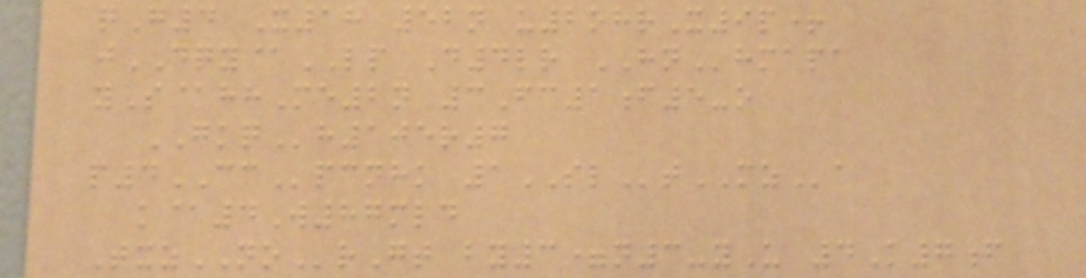qG4 X18 52n u2ohrX9p+
jDQY@LP D4lr HNhmapa
yS@hhMe2n 3Fc1f5-o
GKQh105r7
p4CCpcnhk 1SLtMZa
k@4W87mld
TxzNOrGt by3=n3-yU 4K7f
